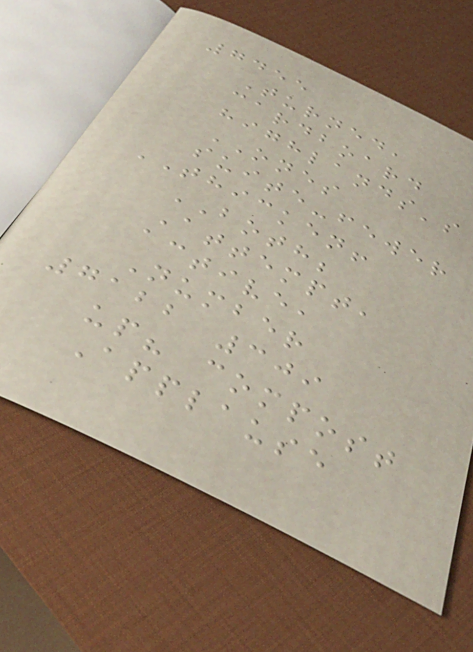7455
Turned,
cardboard
highlands's
ONES
suite-fewer
THICKEN!
BOTH;
Attempt,
active,
Number
7122 309
up? compost
Applause
